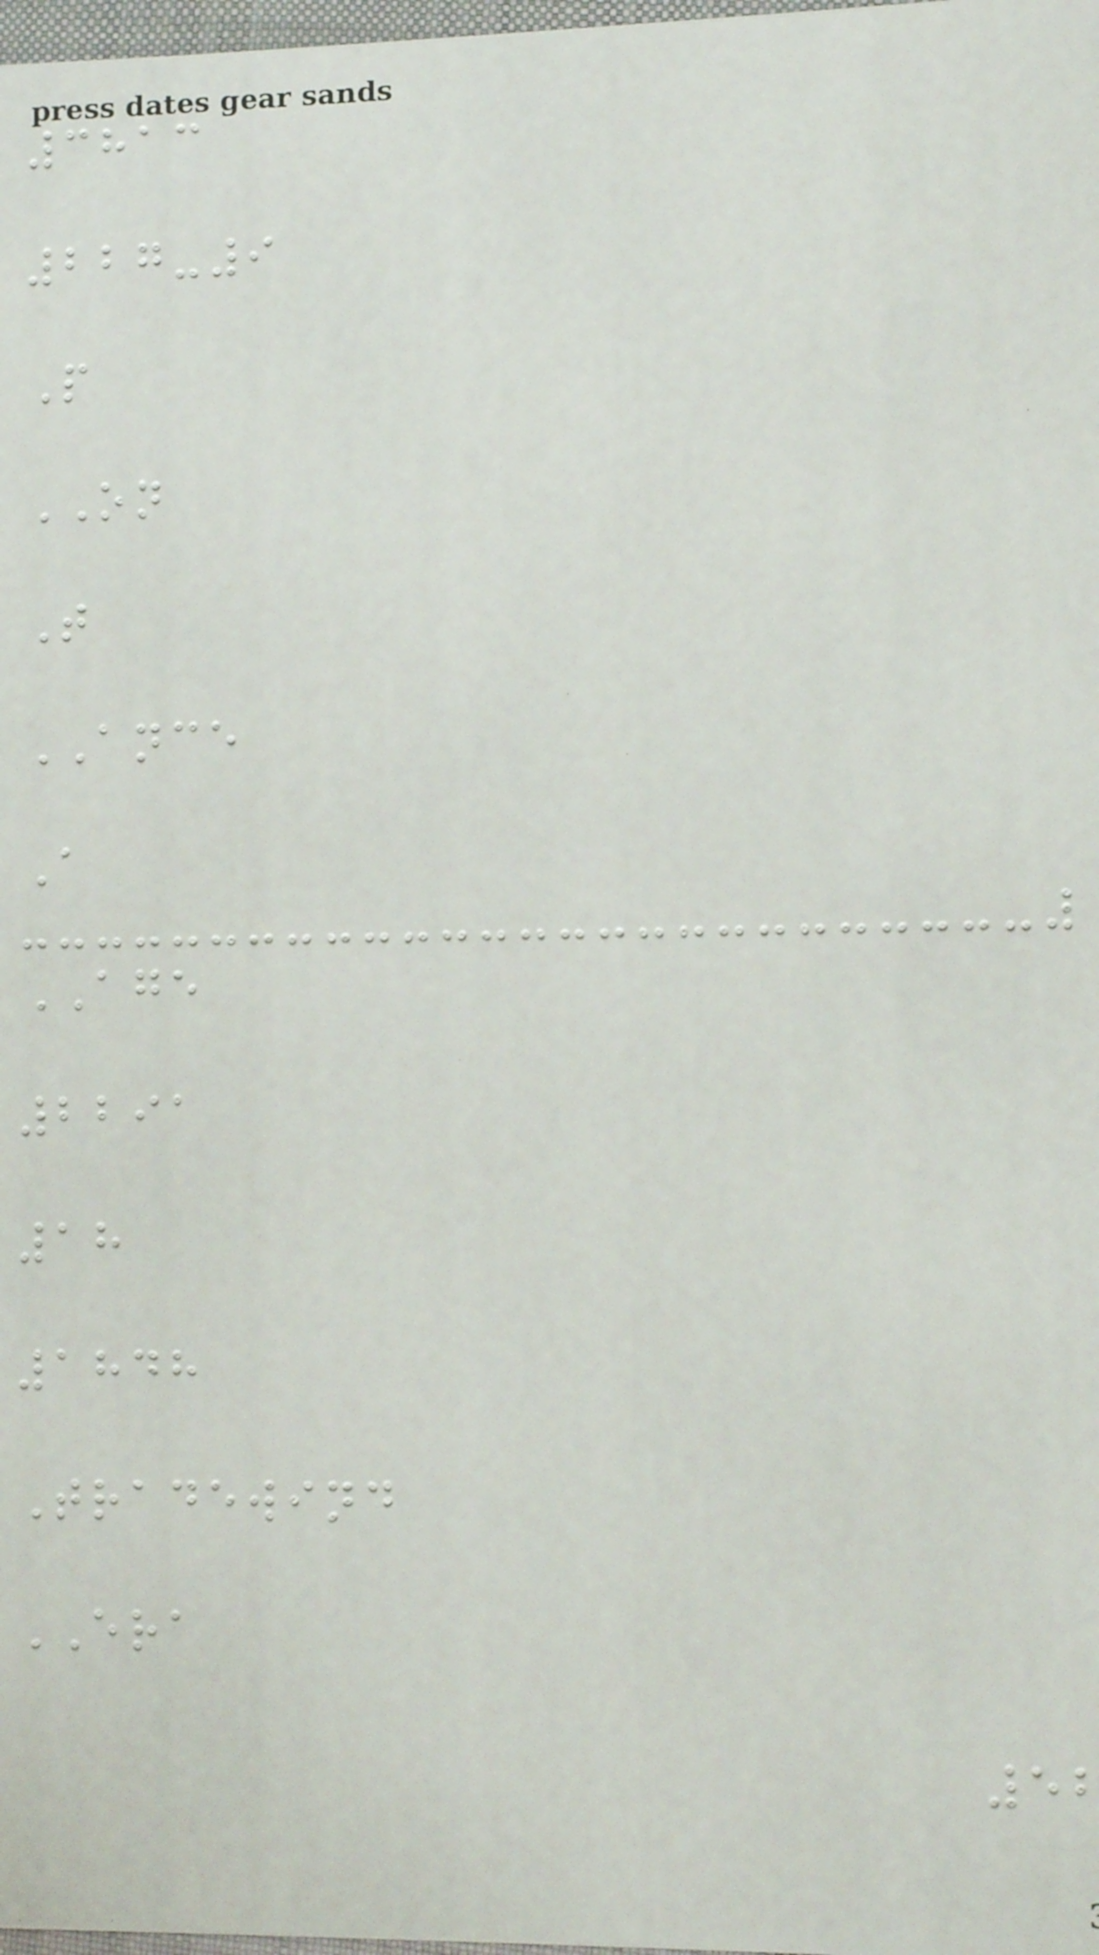3813
227-9
P
ON
T
ANCE
A
AGE
2291
18
1848
Tradewind
ERA
